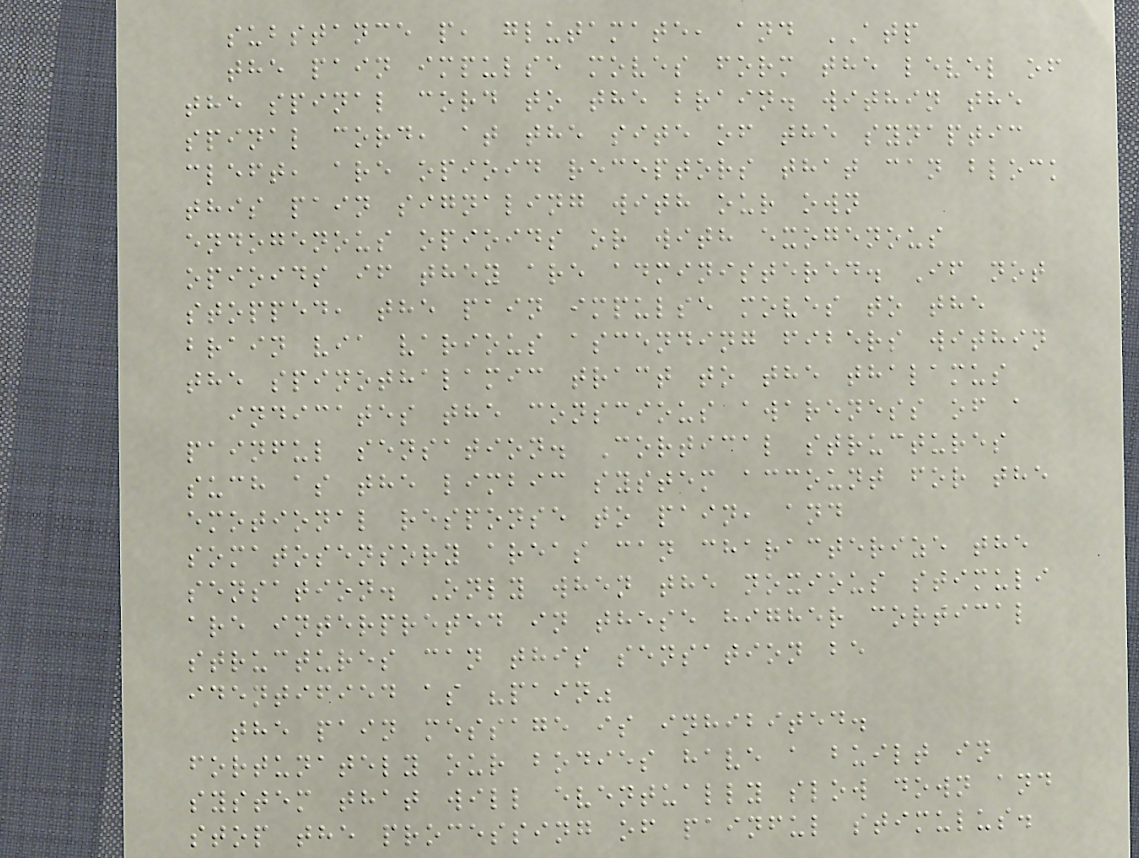substance p, glutamate, and ATP
the pain impulse moves form the level of
the spinal cord to the brain. within the
spinal cord, at the site of the synaptic
cleft, are opioid receptors that can block
this pain signaling with our own
endogenous opioids or with exogenous
opioids if they are administered. If not
stopped, the pain impulse moves to the
brain via various ascending fibers within
the spinothalamic tract to the thalamus
indicates the conscious awareness of a
painful sensation. Cortical structures
such as the limbic system account for the
emotional response to pain, and
somatosensory areas can characterize the
sensation. Only when the noxious stimuli
are interpreted in these higher cortical
structures can this sensation be
identified as "pain"
the pain message is inhibited.
fortunately our bodies have a built in
system that will eventually slow down and
stop the processing of painful stimulus.
